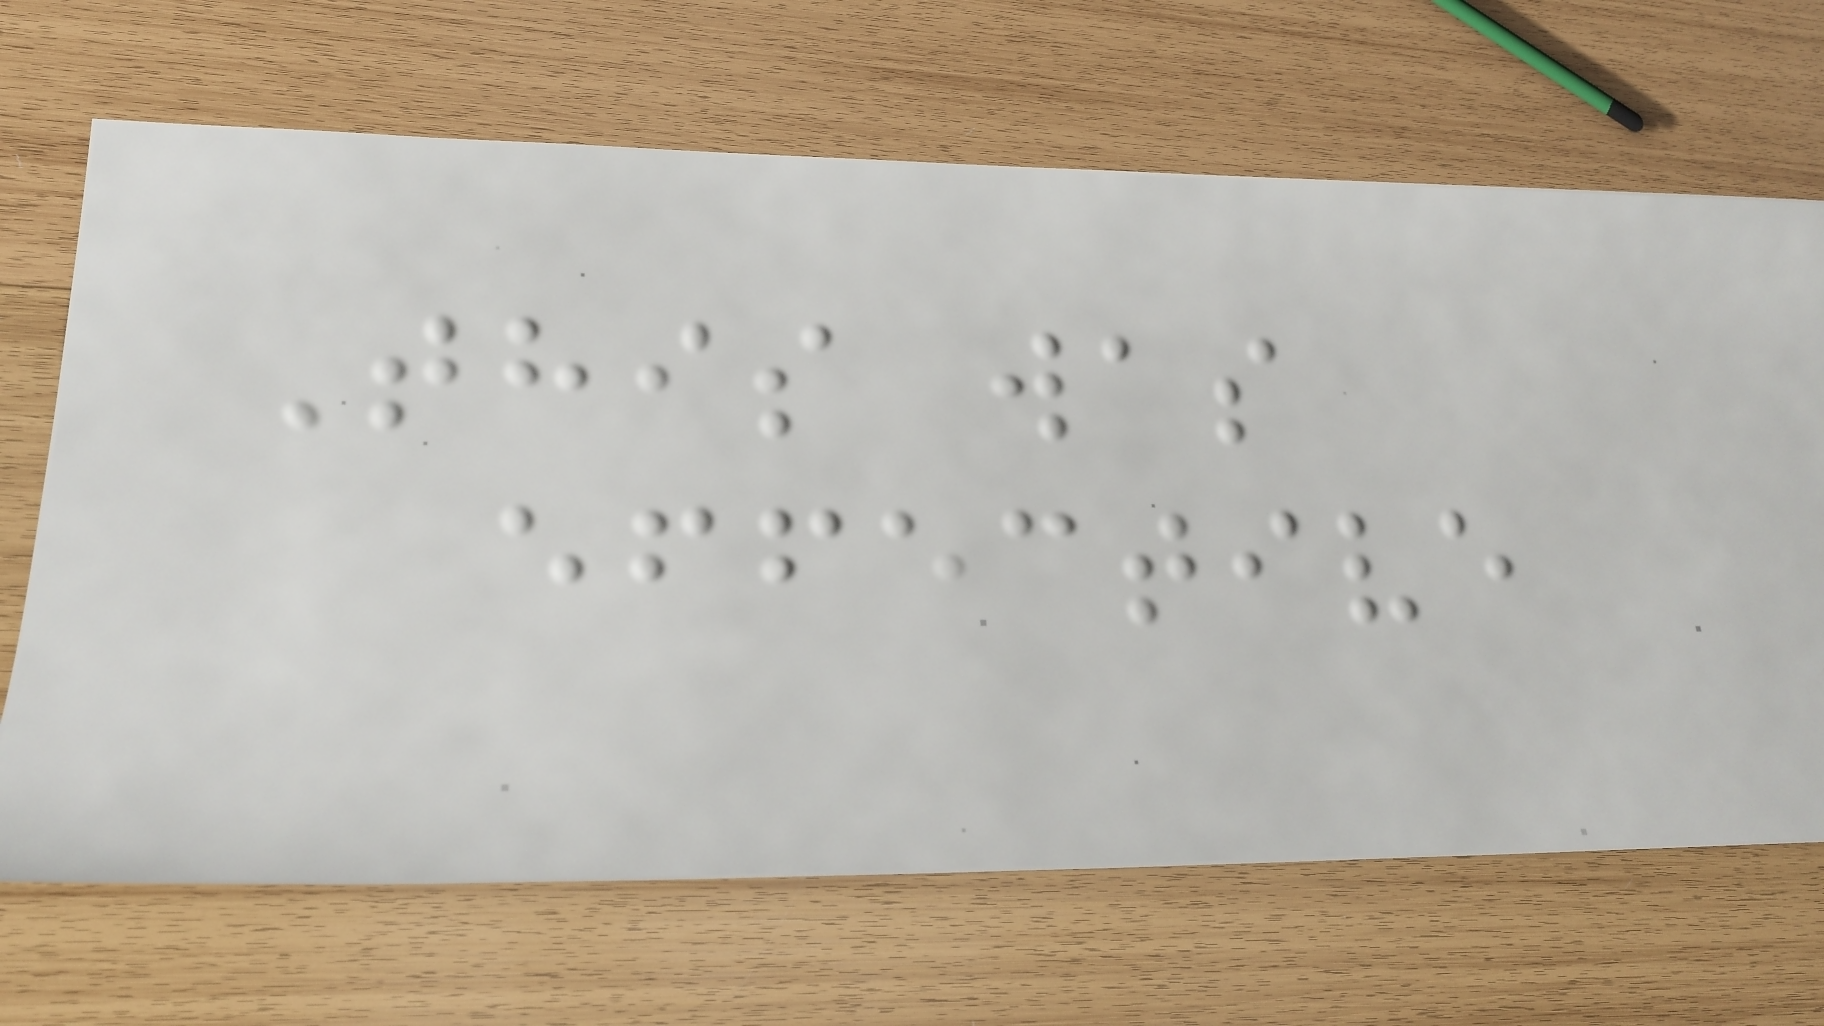This was
effective
